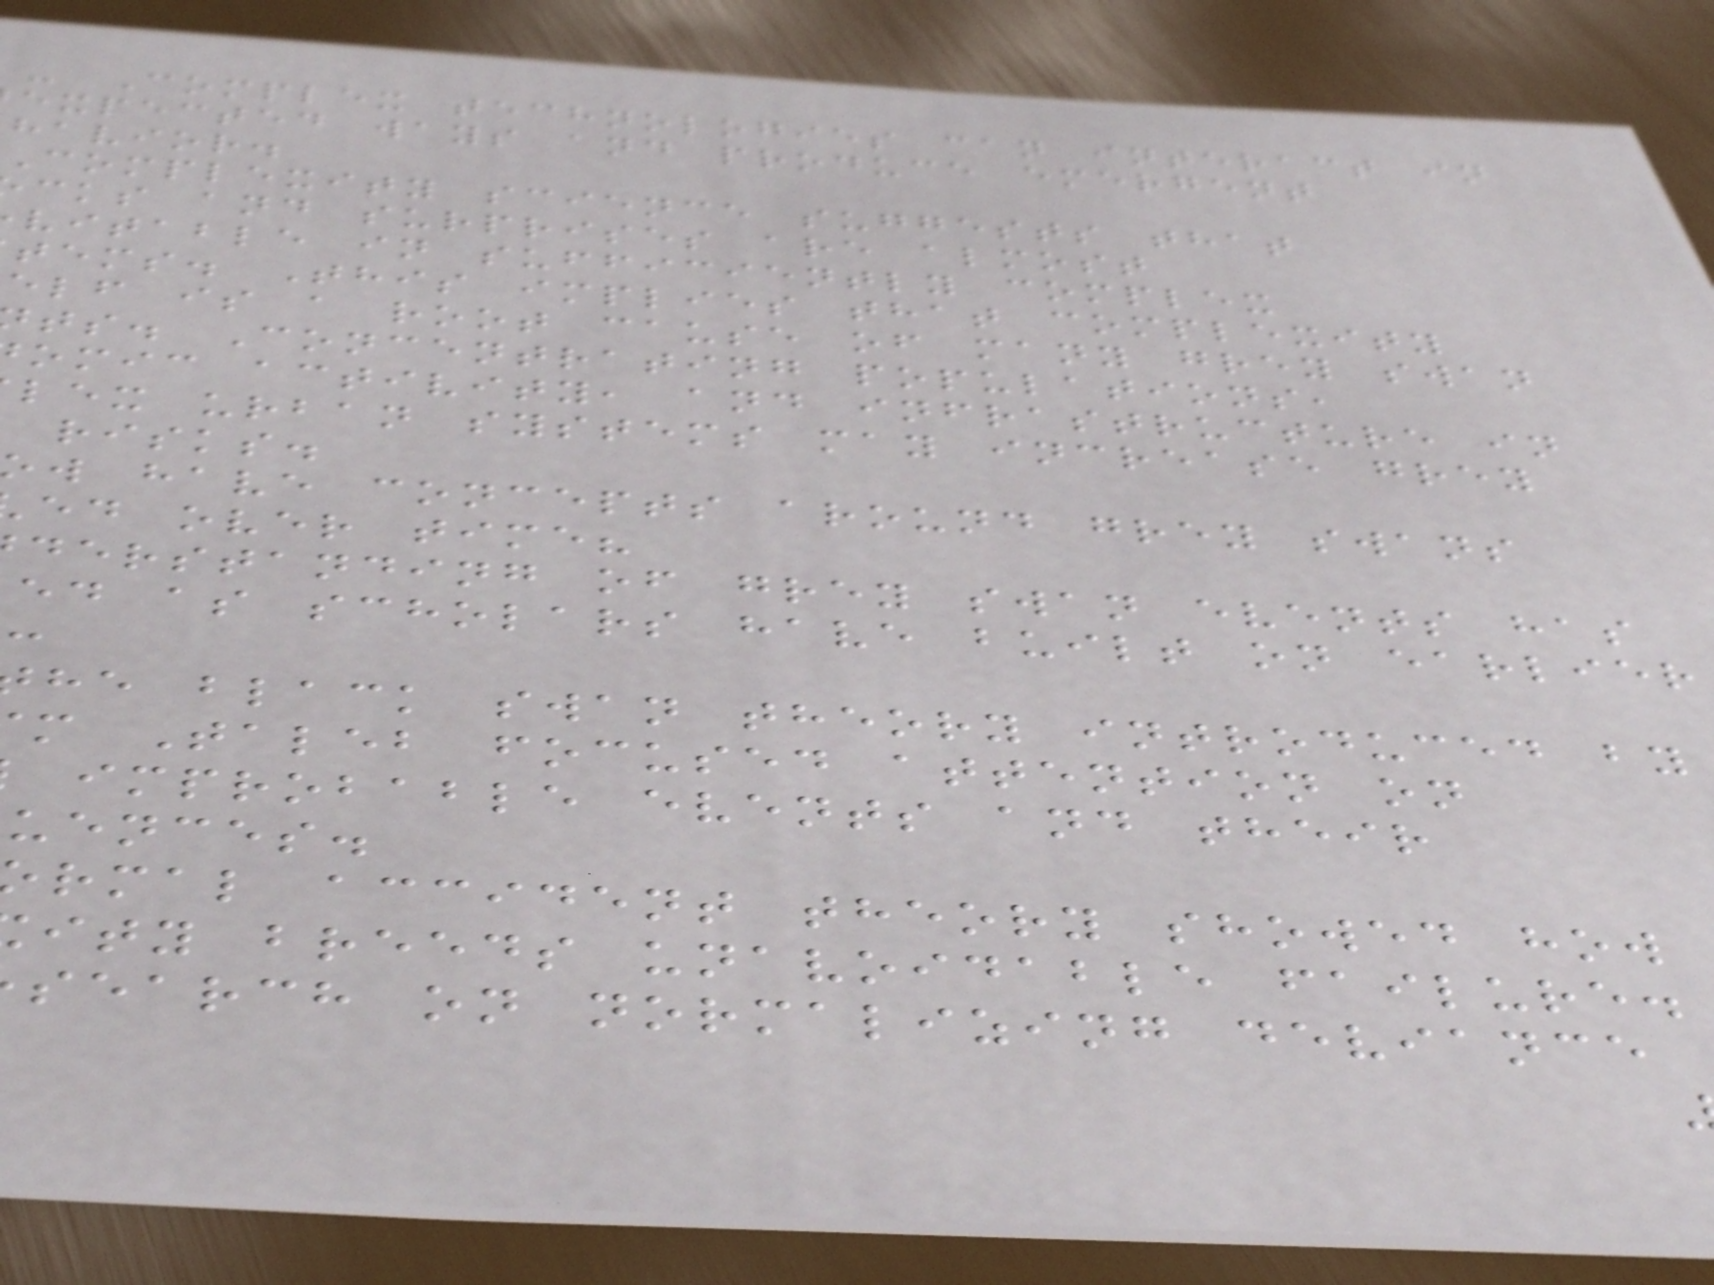- Complex technologies can interact in
expected ways and produce emergent
havior.
Complexity science suggests that
cks and surprises are almost
vitable in sufficiently complex
tems. This implies that complexity
elf is a root cause of many grey swan
ts. Concentrating populations,
omic activity, and infrastructure in
lex urban systems may increase grey
risks.
w have concepts around grey swans
ed over time?
derstanding of grey swan events has
ed as scholars have built on earlier
he black swan theory introduced by
m Taleb focused attention on
improbable events and their
uences.
rmal accident theory showed how
ity breeds unavoidable failure.
search on normalizing deviance
